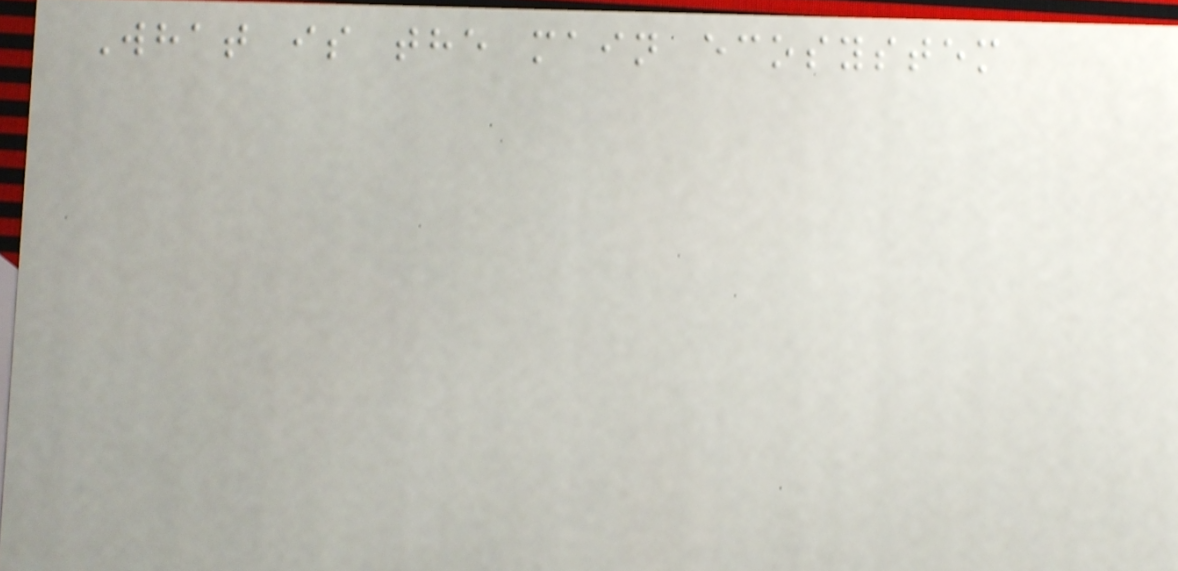What is the main ecosystem
